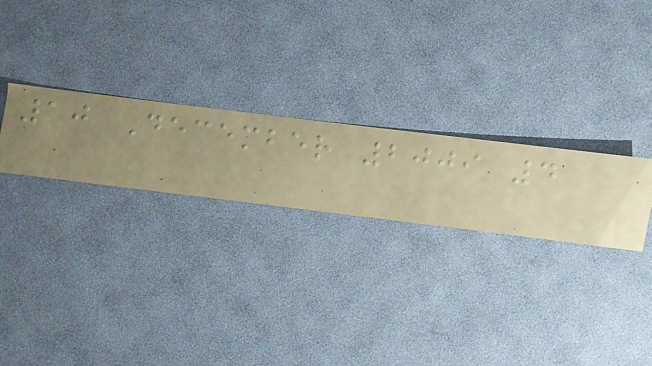10 December 2009 4
